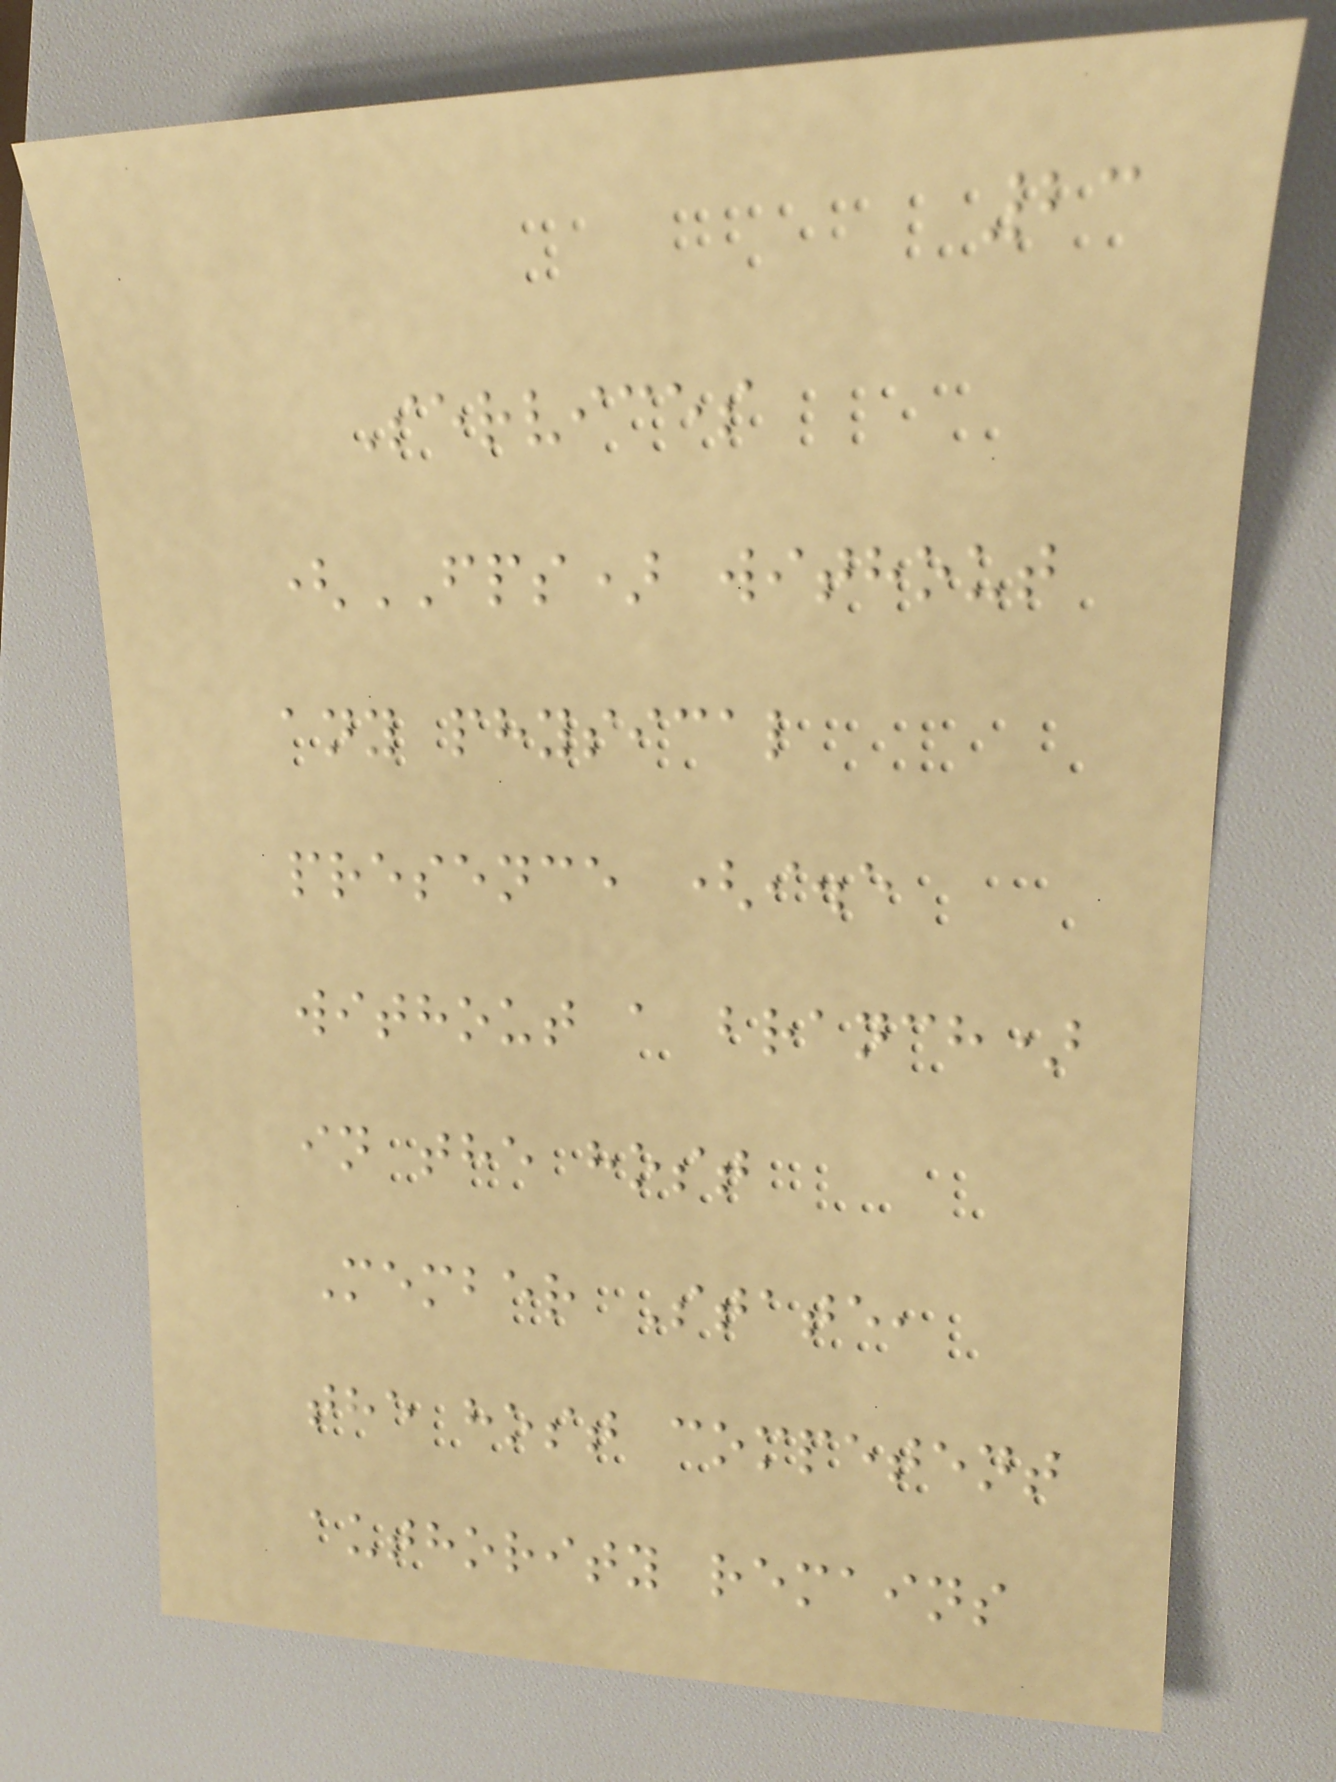23
Services
(FPS) without
any physical
presence (i.e
without a branch)
in the host
Member State,
the host competent
authority remains
